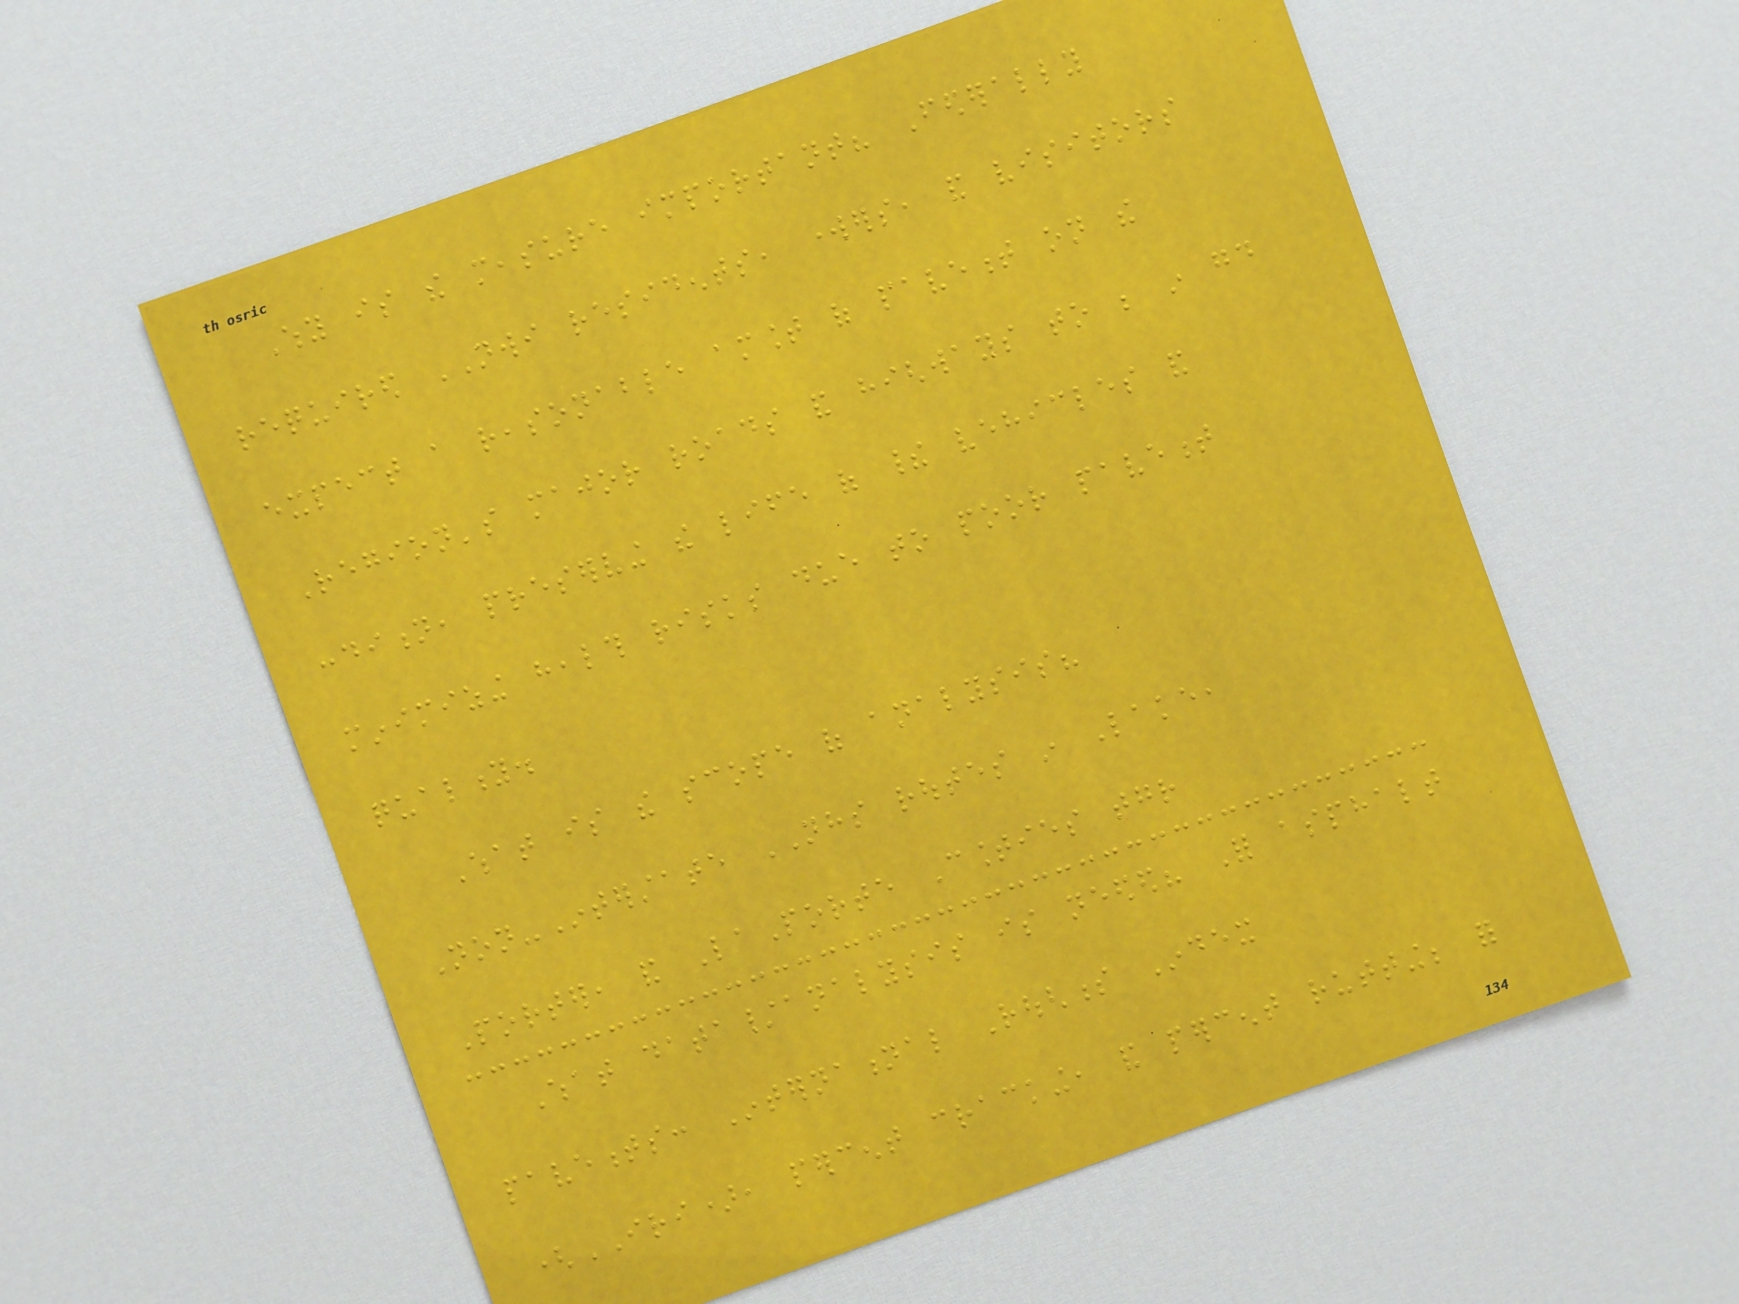Why is the measure important? Federally
required NWI residents, workers, and visitors
expect a reasonable amount of pavement on the
Region's major roads and highways to be in good
condition, preserving the life of their vehicles and
minimizing health risks due to poor pavement
quality.
What is the scope of analysis?
Non-Interstate NHS routes in Lake,
Porter, and LaPorte Counties together
What data/analysis is needed? For asphalt
pavements: International Roughness Index
(IRI), percent cracking, and percent rutting; for
